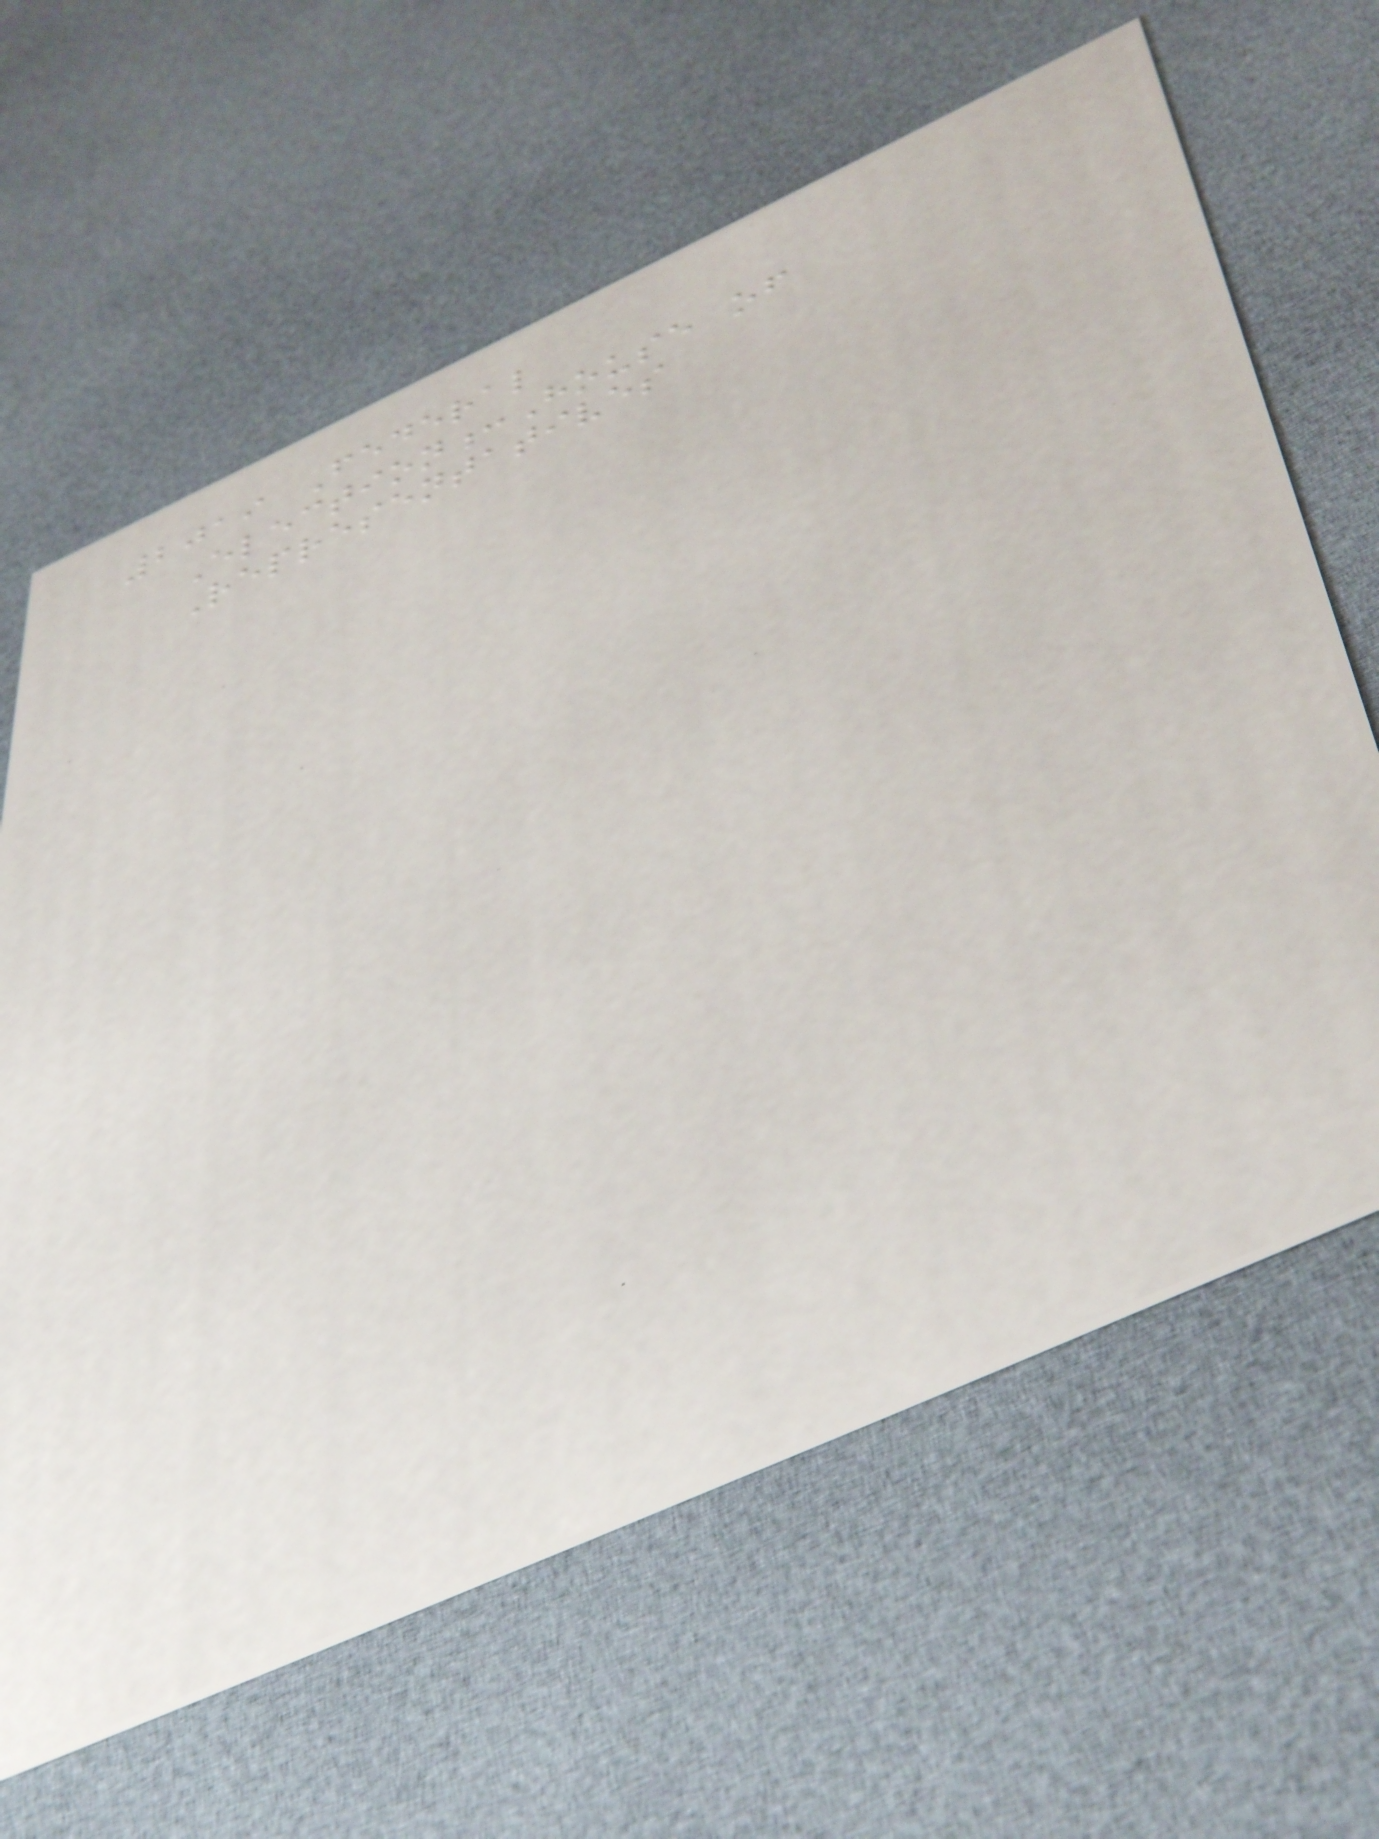2019 Federal
Election:House of
Representatives
